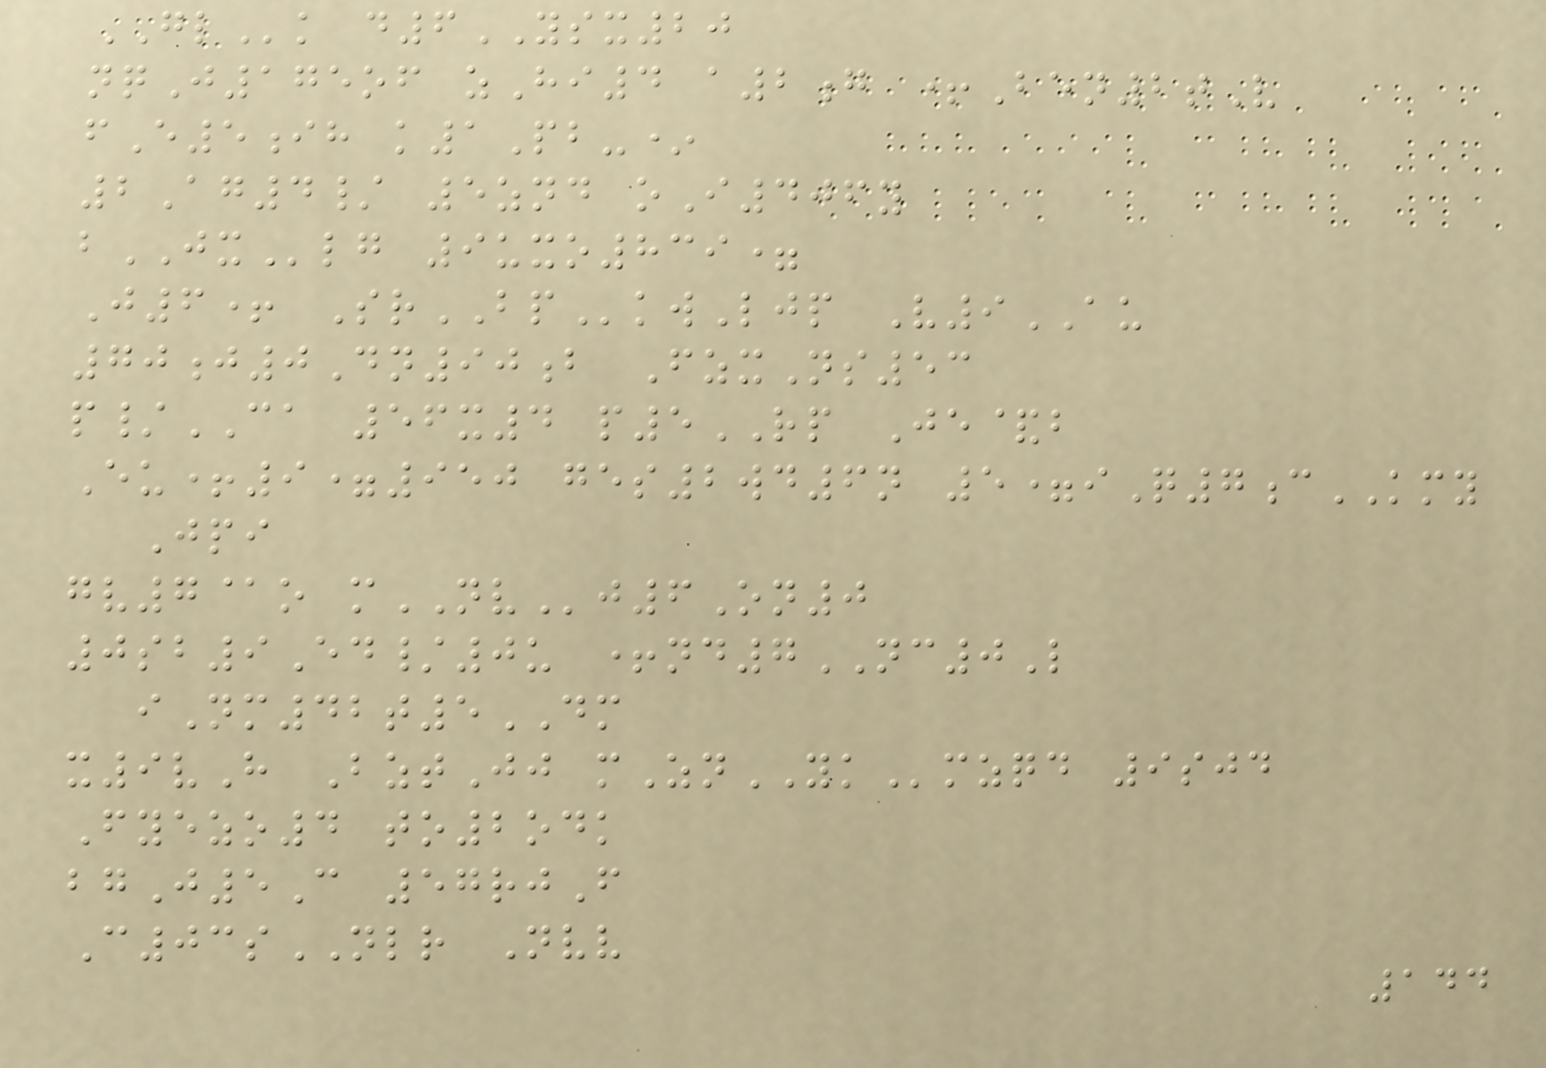GLk d6YSX20
nqJ175of zHi4 a2g +Ben2tV
fE5ih k1Pb-*
2Ag4/ 5znd oI406y
bJXlg 9uxo839=
J6+ SrBPkwLjp V9AU
70j0Dn90b FzxNs53
p/CA 56x4 p5RP Je&b
Eu+9=950 ges2wd6n 5=iQ7cKMY
Jpi
gv7@o mNVj6On0
0sb9Ed/0u +nd7NC0L
iNm42t5DM
x9vH BztJj mZnYKmzqd 9sjd
Fyezo4 to2odk
bgJ5C 57rjF
C03sNLR Nvv
144
